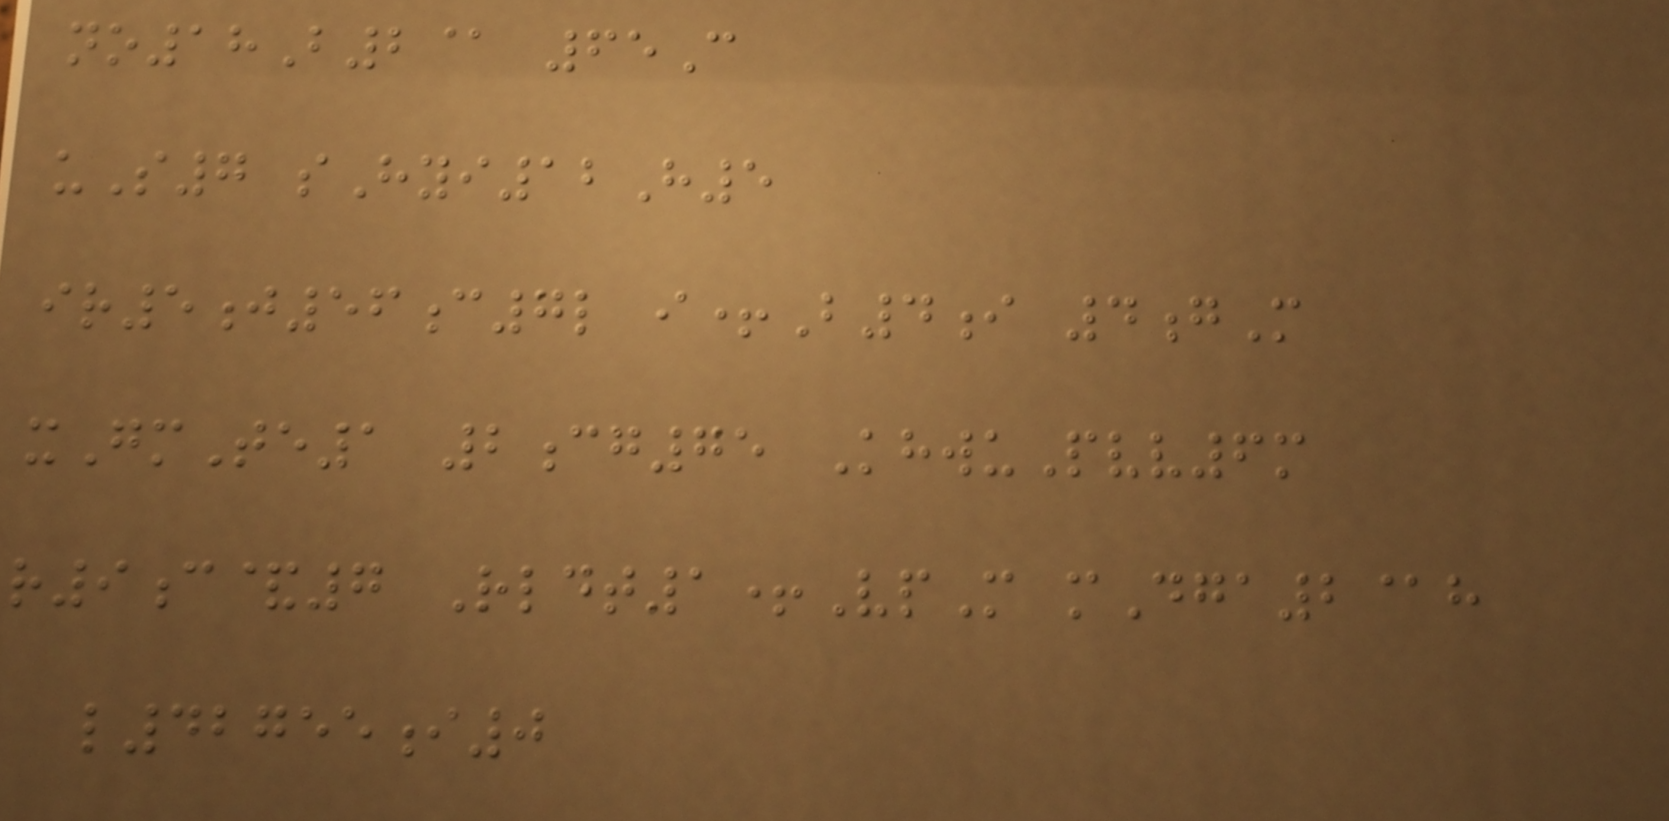no18B2@ 65C
uS7 sHyi12H5
ir5j56c7l i+B4i 4gM
xGmTe1 2cg75 KhwuPvv6m
r9c&7 Rldt1+VpM mDga2@h
l42755i0
